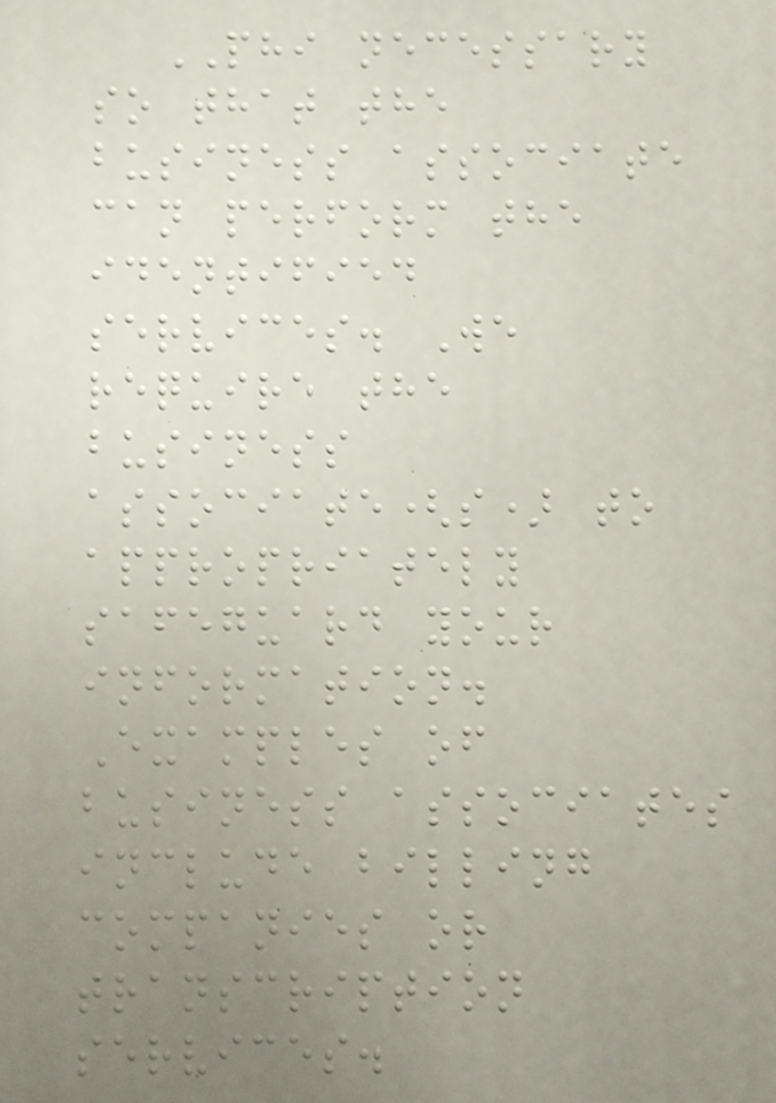PHI necessary
so that the
business associate
can perform the
identified
services. We
require the
business
associate(s) to
appropriately
safeguard your
information.
Examples of
business associates
include billing
companies or
transcription
services.
